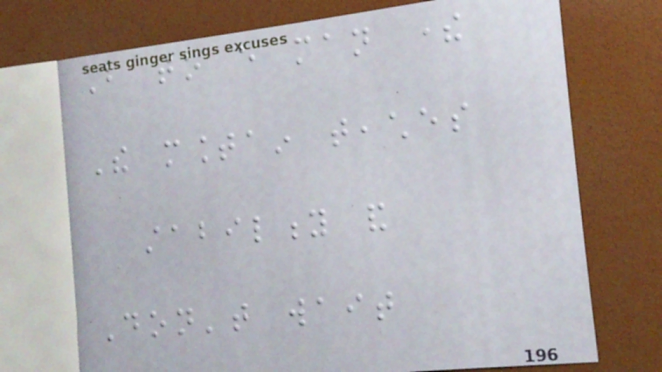But to every man there
The mountain teaches
stability and
Don't wait
